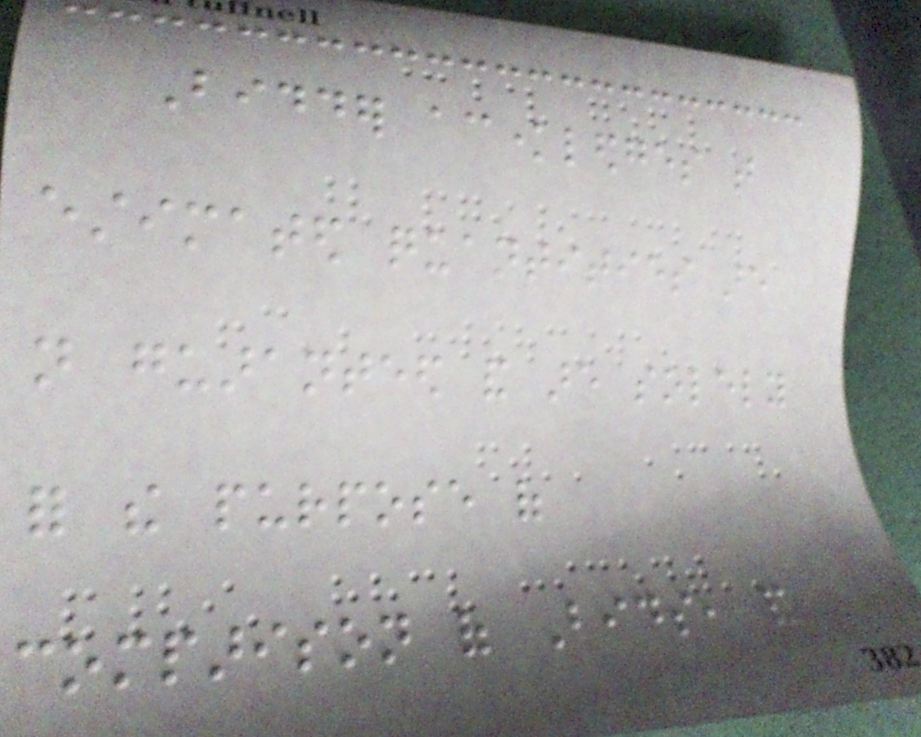Bidder acknowledges that
estimated quantities are
not guaranteed and are solely
for the purpose of
comparison of Bids, and
